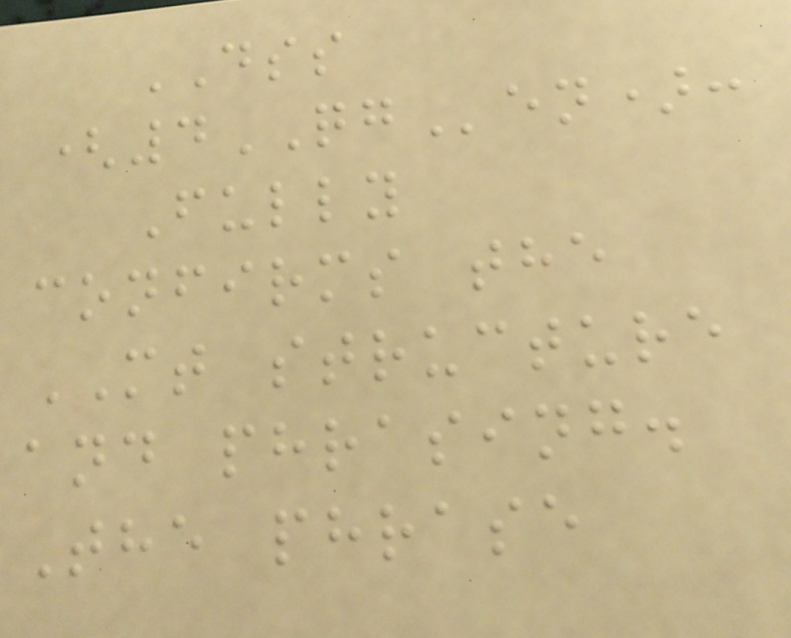DSS
(4QGen):
Fully
confirms the
MT structure
and phrasing.
The phrase
